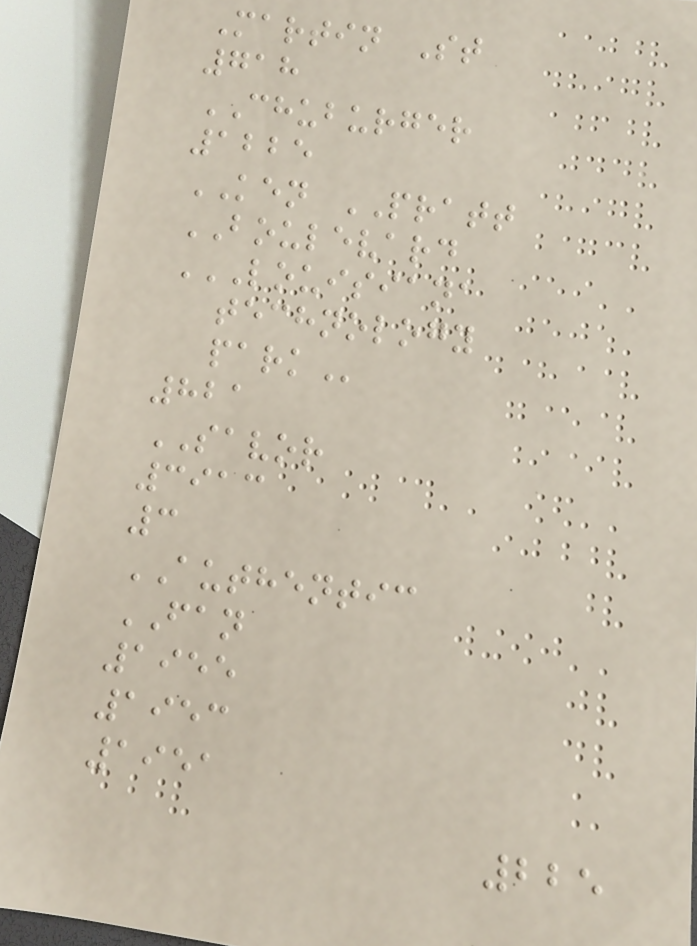Martin St
718
CHUBURGER
1225
KEN PRATT
BOULEVARD
LOUISIANA
TECHNOLOGY
PARK
821
SAVOR
3913
3
AUTHENTIC
FAN
1955
1953
1951
225
